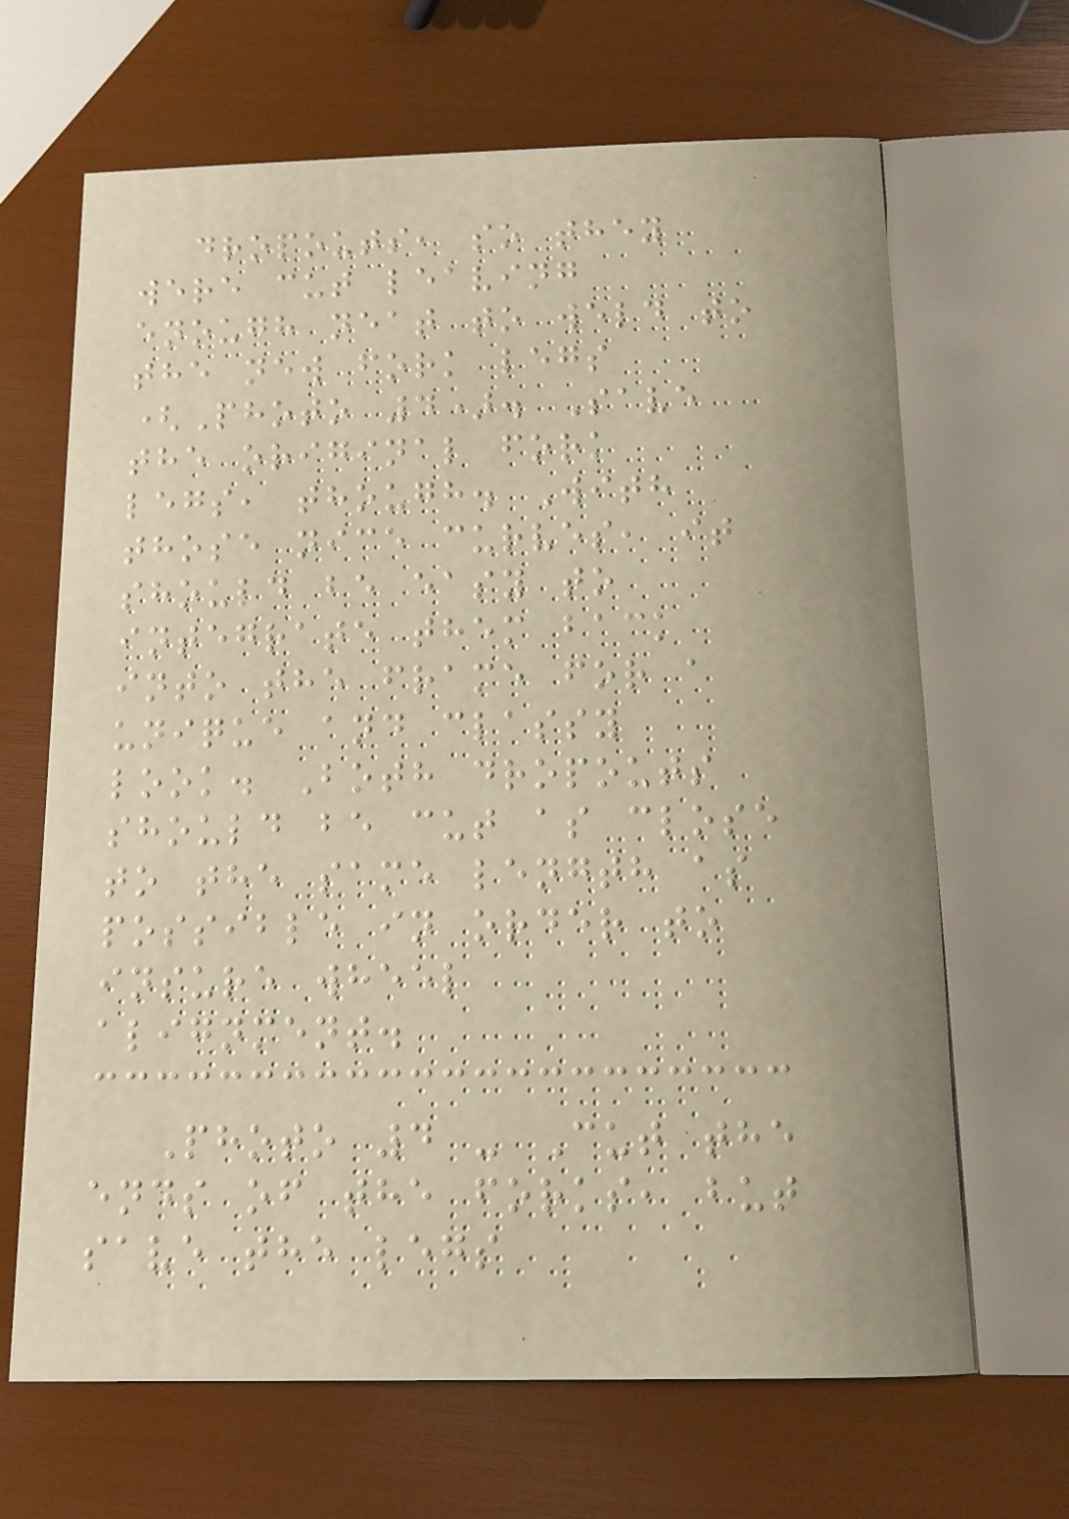dropouts, so they
were cut leaving
enough neat to weld to
the new fork legs
(Photo 4). Save
the original fork
legs, though. With
those nice curves, it
should be easy to
integrate them back
into the frame for a
unique and classy
look. Both dropouts
should be cut as close
to the same length as
possible in order to
insure wheel
alignment.
Photo 4 - Cut the
ends of the forks, but
save the legs
